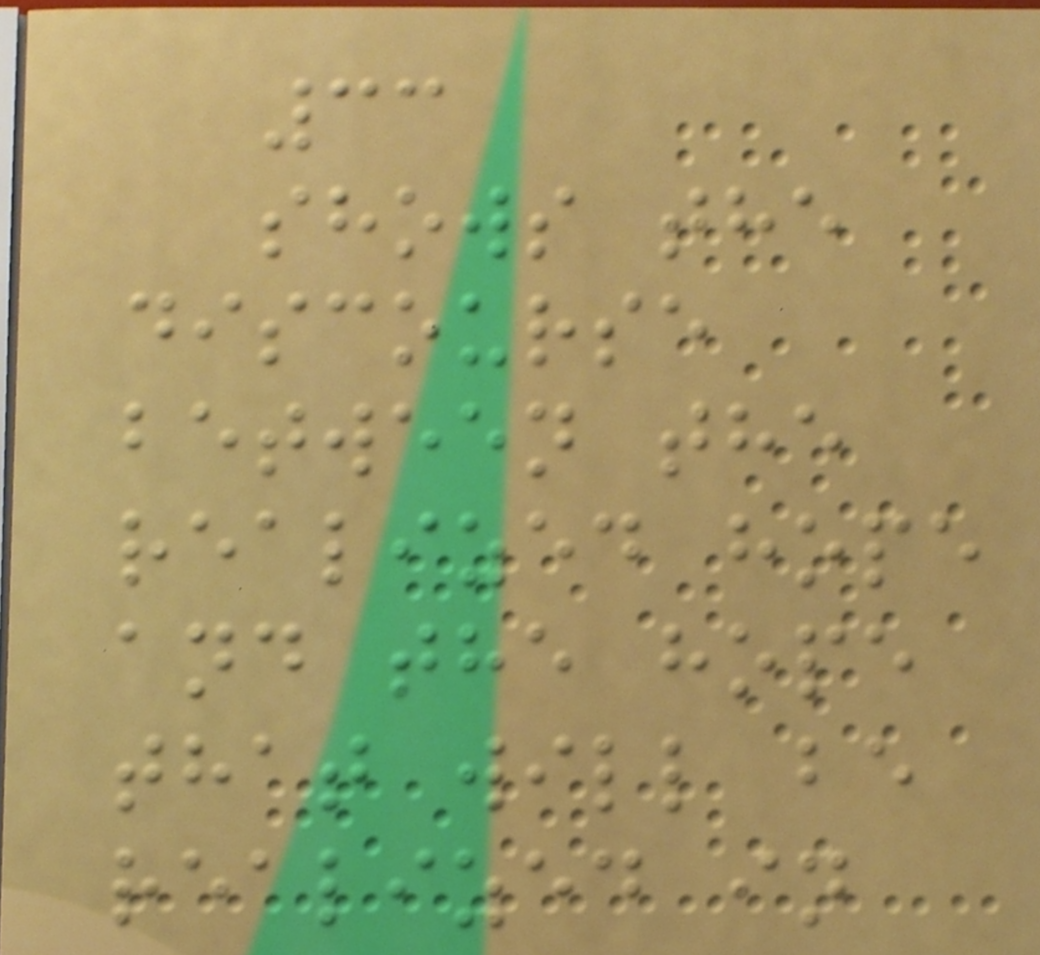33
shows the
discourse
between the
realized hope
and the hope
that will be
realized in
